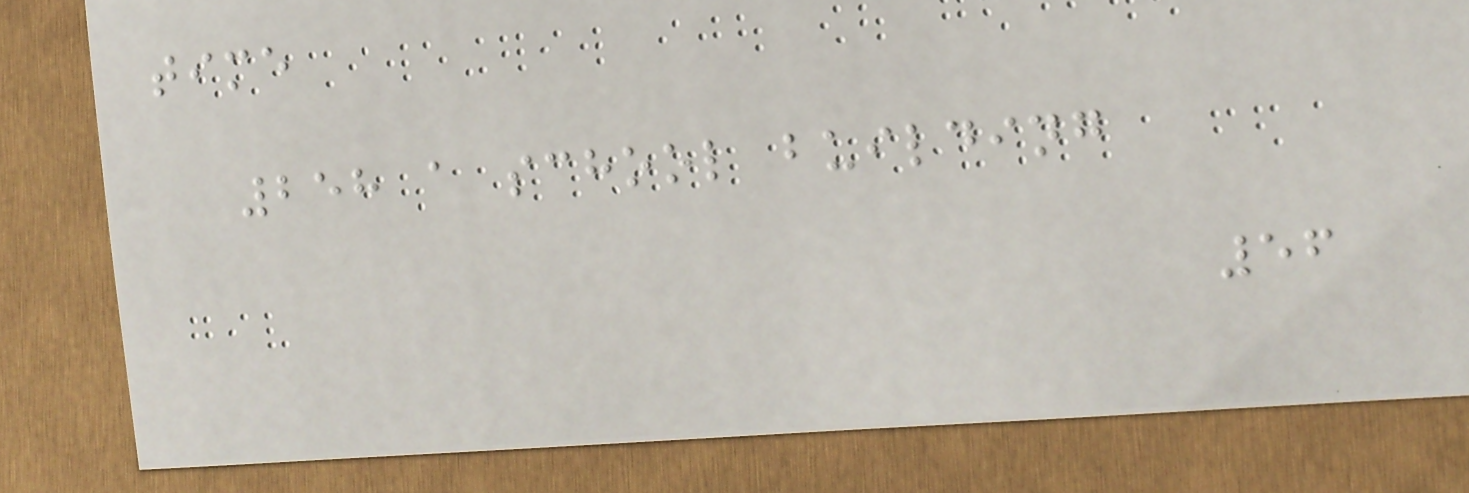time
258 a school building
56
